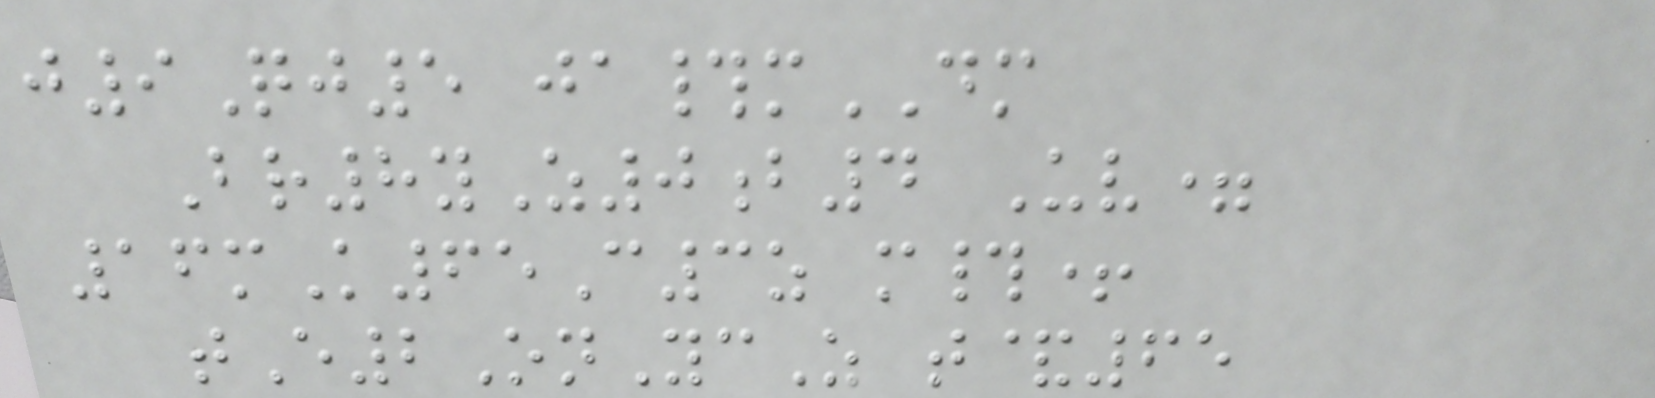j9Qj5 ja#mDM
Br8yZ0b4 Uv=
16mK65C3z m#+
tE2OnYcZ t&65
